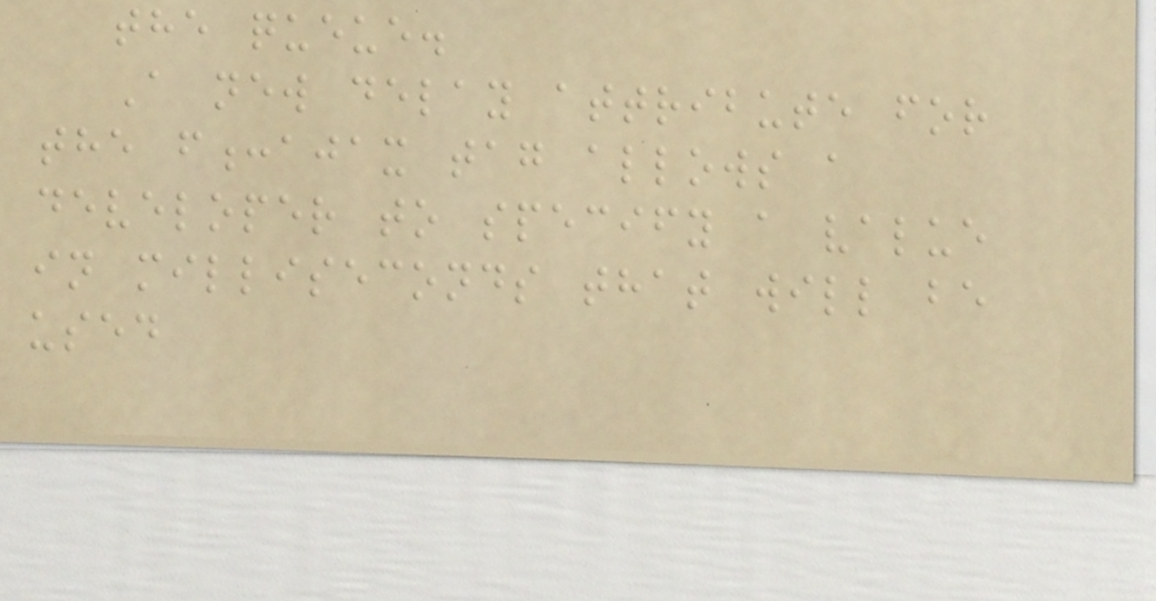the queue.
A new delay attribute for
the f:ajax tag allows a
developer to specify a value
in milliseconds that will be
used
